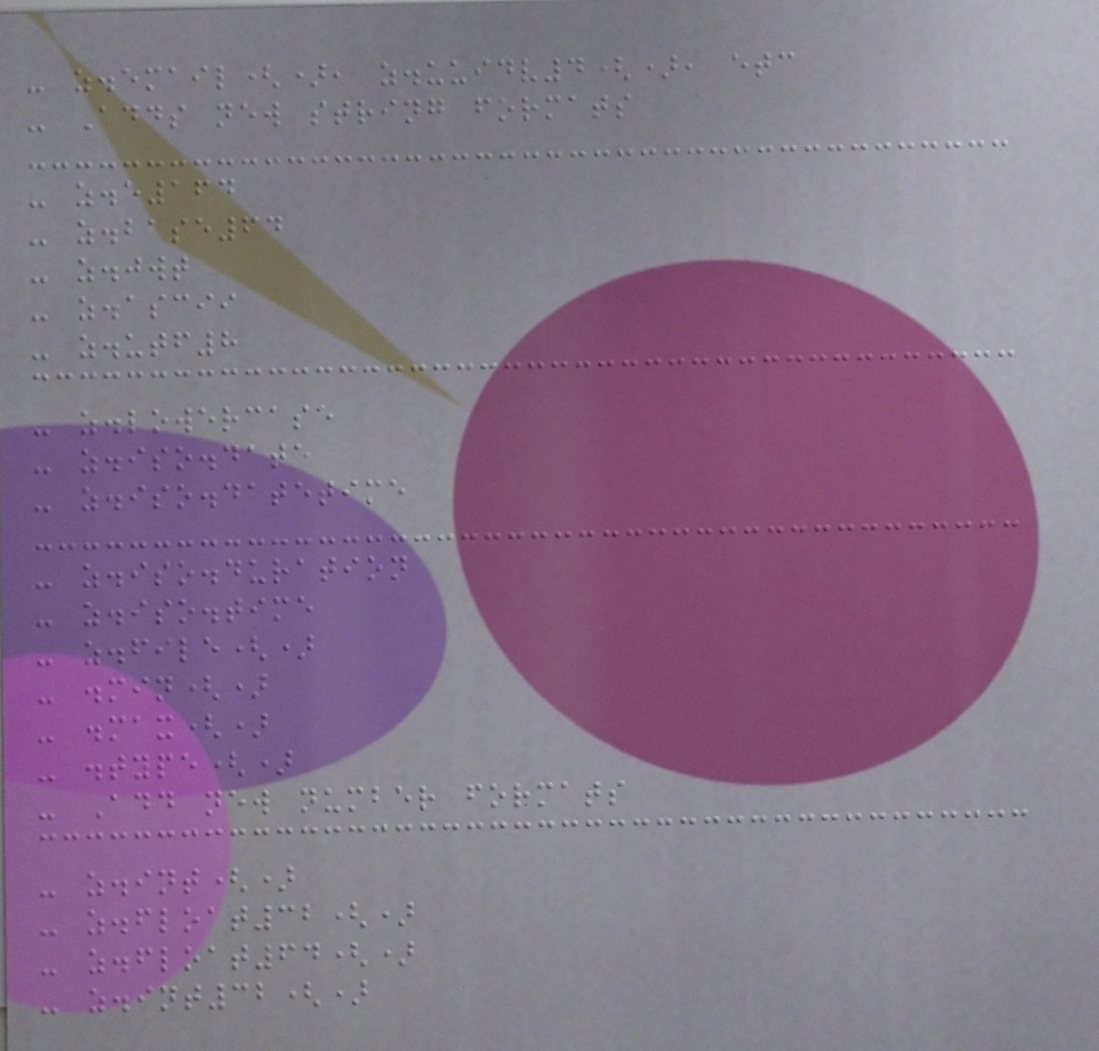- z.email(), z.uuidv4(), etc
- Adds new string formats
- z.e164
- z.base64
- z.jwt
- z.ascii
- z.utf8
- z.lowercase
- z.iso.date
- z.iso.datetime
- z.iso.duration
- z.iso.time
- z.file()
- .min()
- .max()
- .type()
- Add new number formats
- z.int()
- z.float32()
- z.float64()
- z.int32()
